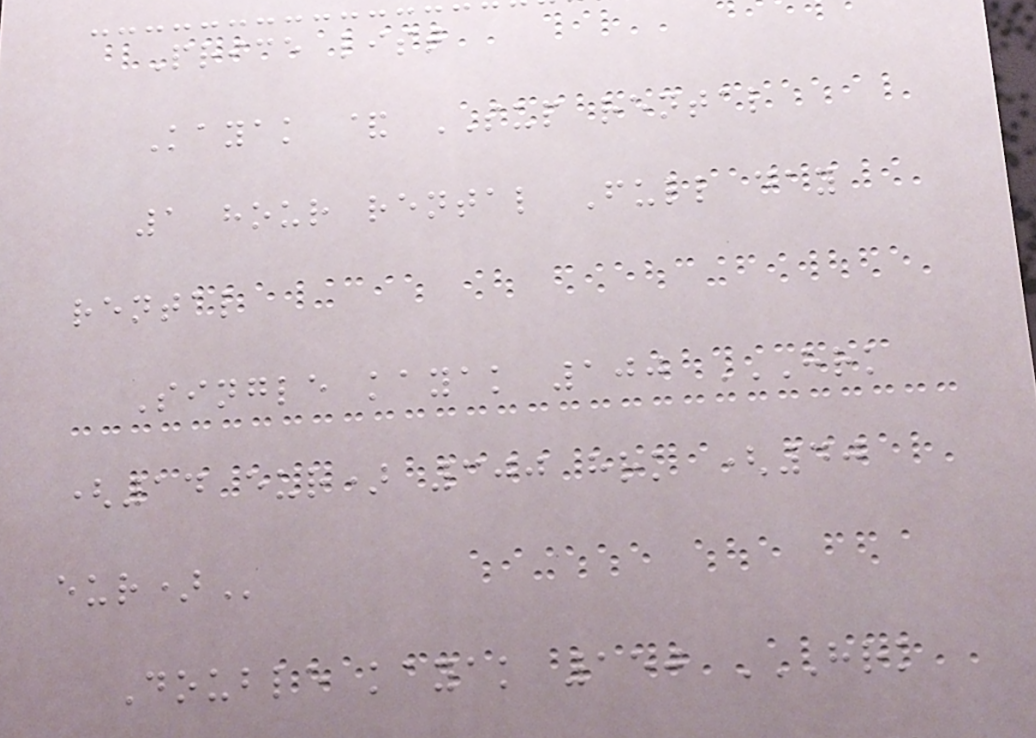Price list
Kayak & SUP rental
1 hour rental Full day
rental
Single kayak 100 HRK
(14 EUR) 300 HRK (40
EUR)
Double kayak 150 HRK
